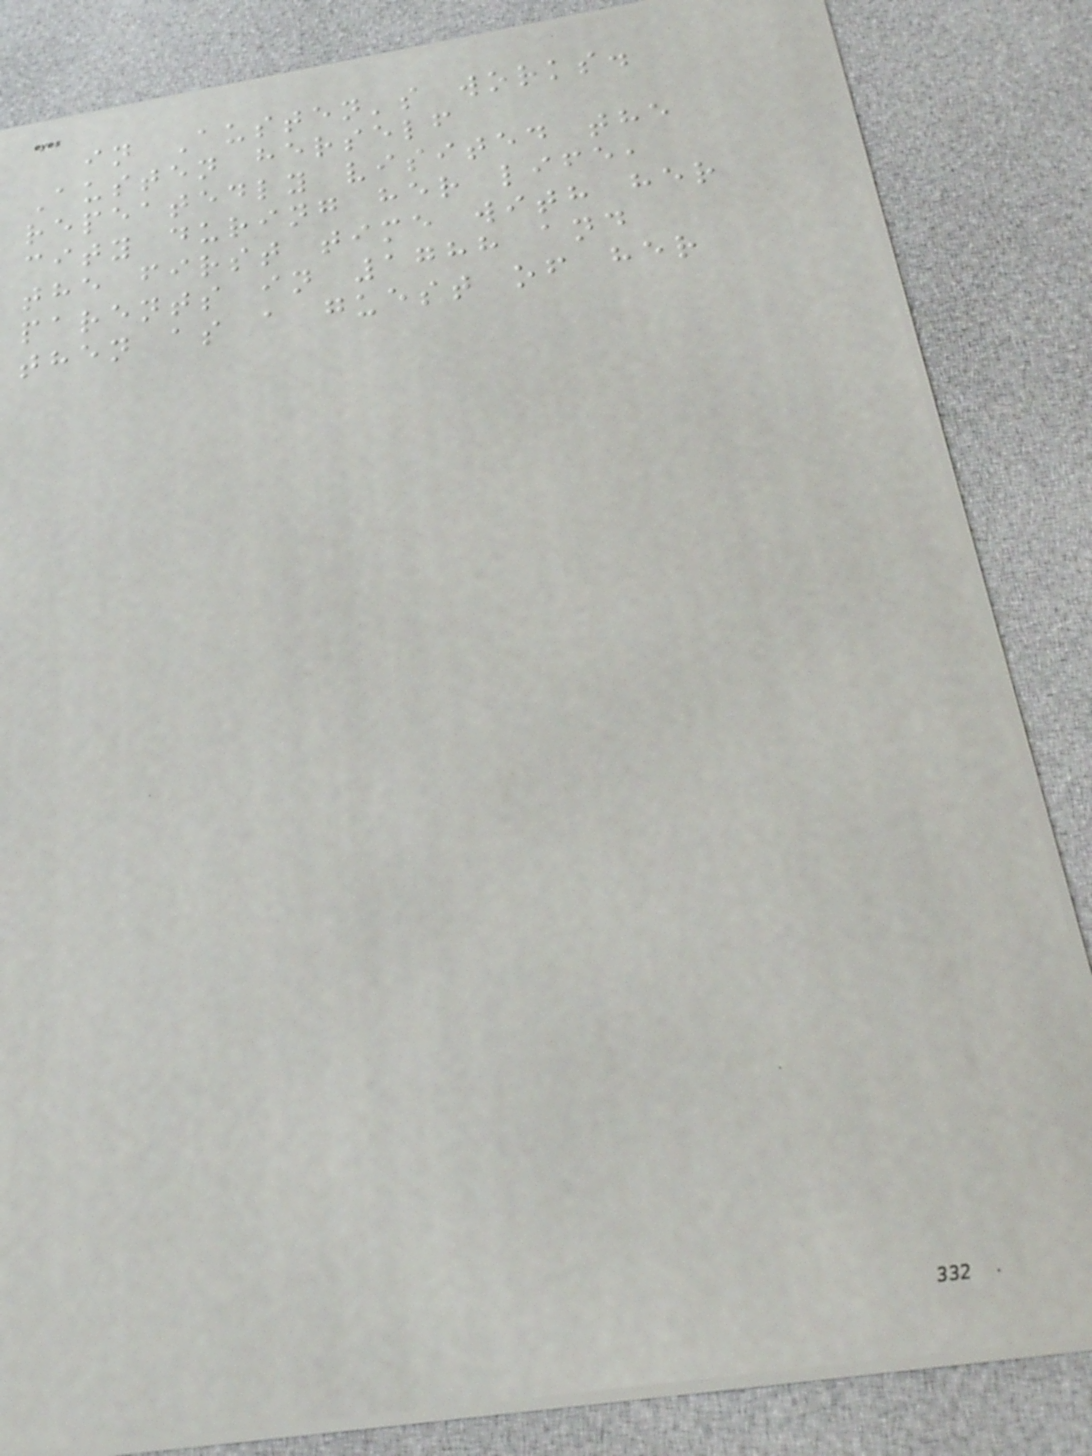in Austen's works.
Austen herself
repeatedly visited the
city during her life,
the first time with her
parents in 1788 and
then as a guest of her
